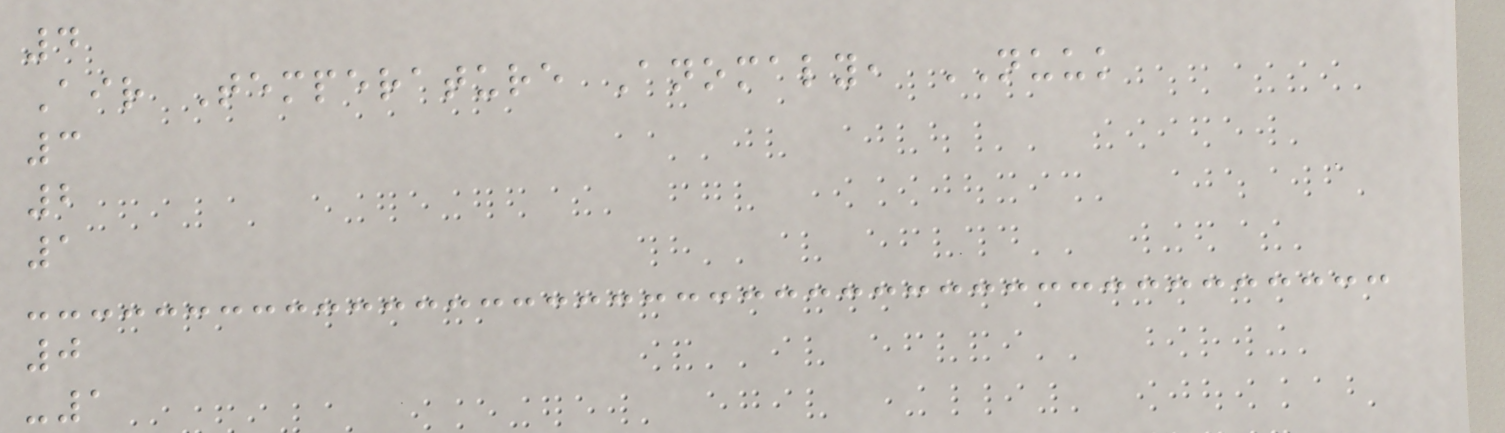4
Air Temperature Anomaly, NUUK
3
2
1
0
-1
